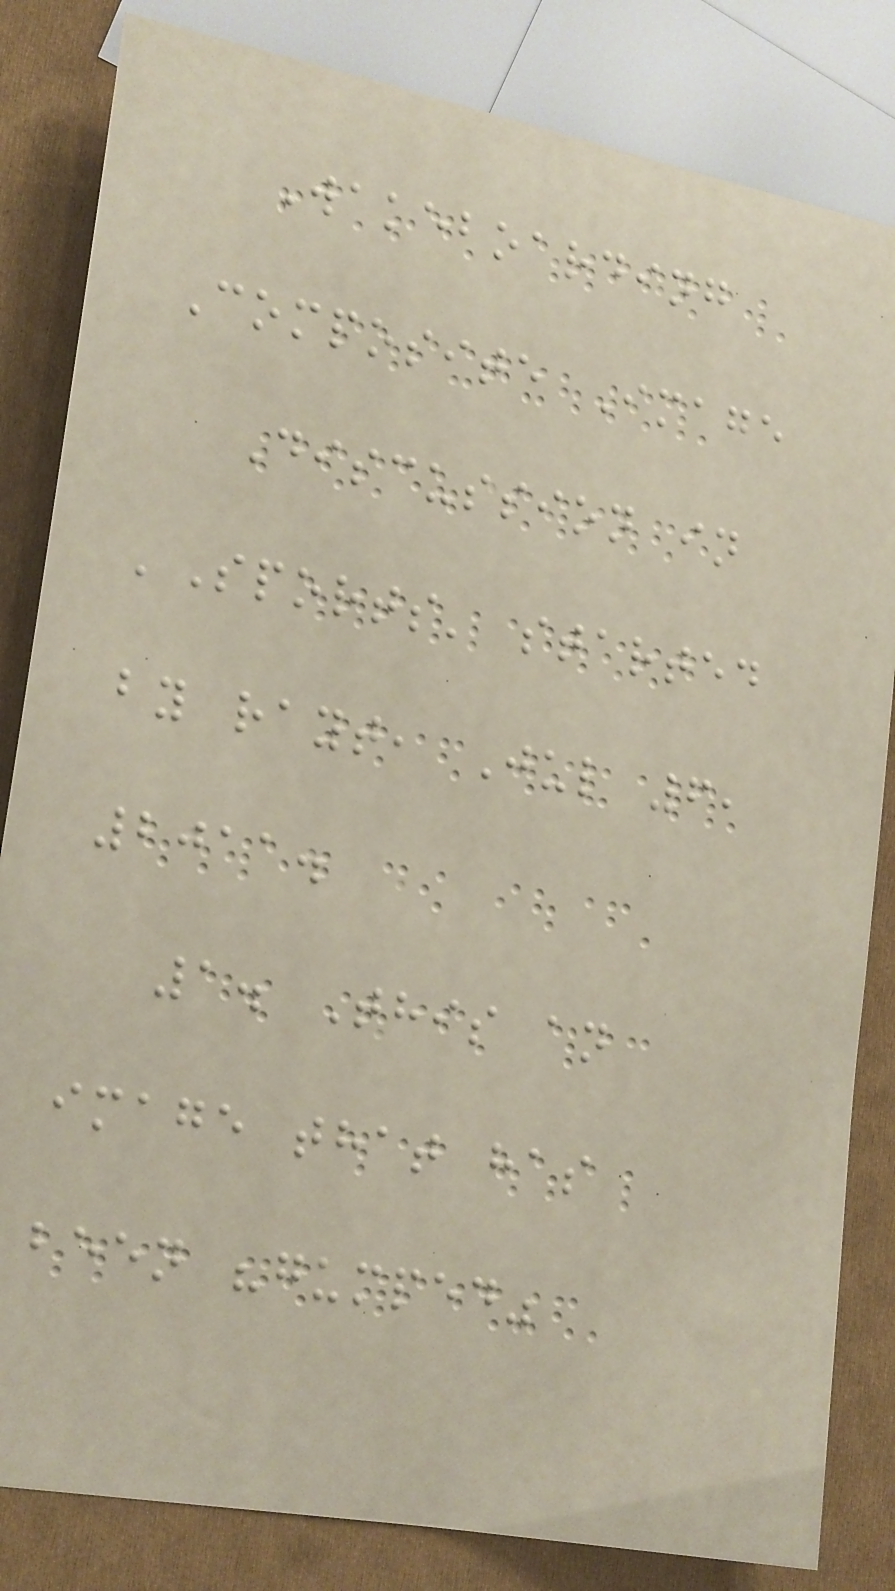Wakeboarding
Composite Image
Discussion in
'Sports' started
by rayt, Jul 6,
2011.
1. This an
image that has
been "gumped"
